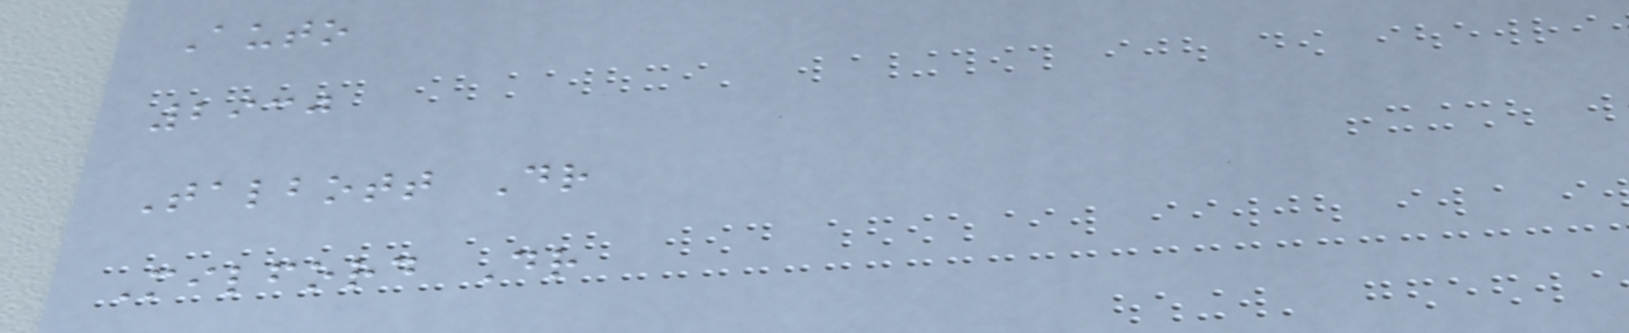Auto
2930
Talbott Dr
Milford Dr
